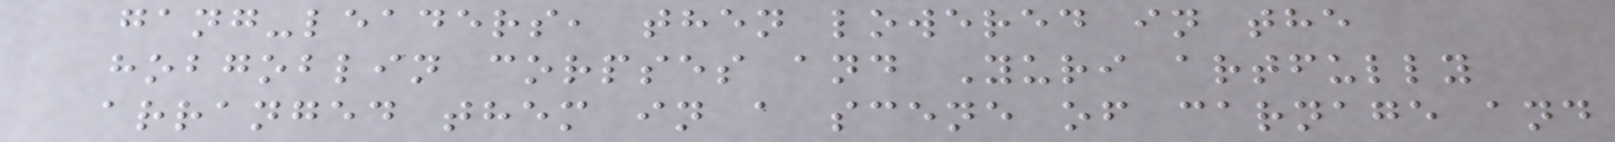gang-leaders, then lowered in the
hobgoblin corpses and Yuri artfully
arranged them in a scene of carnage and
